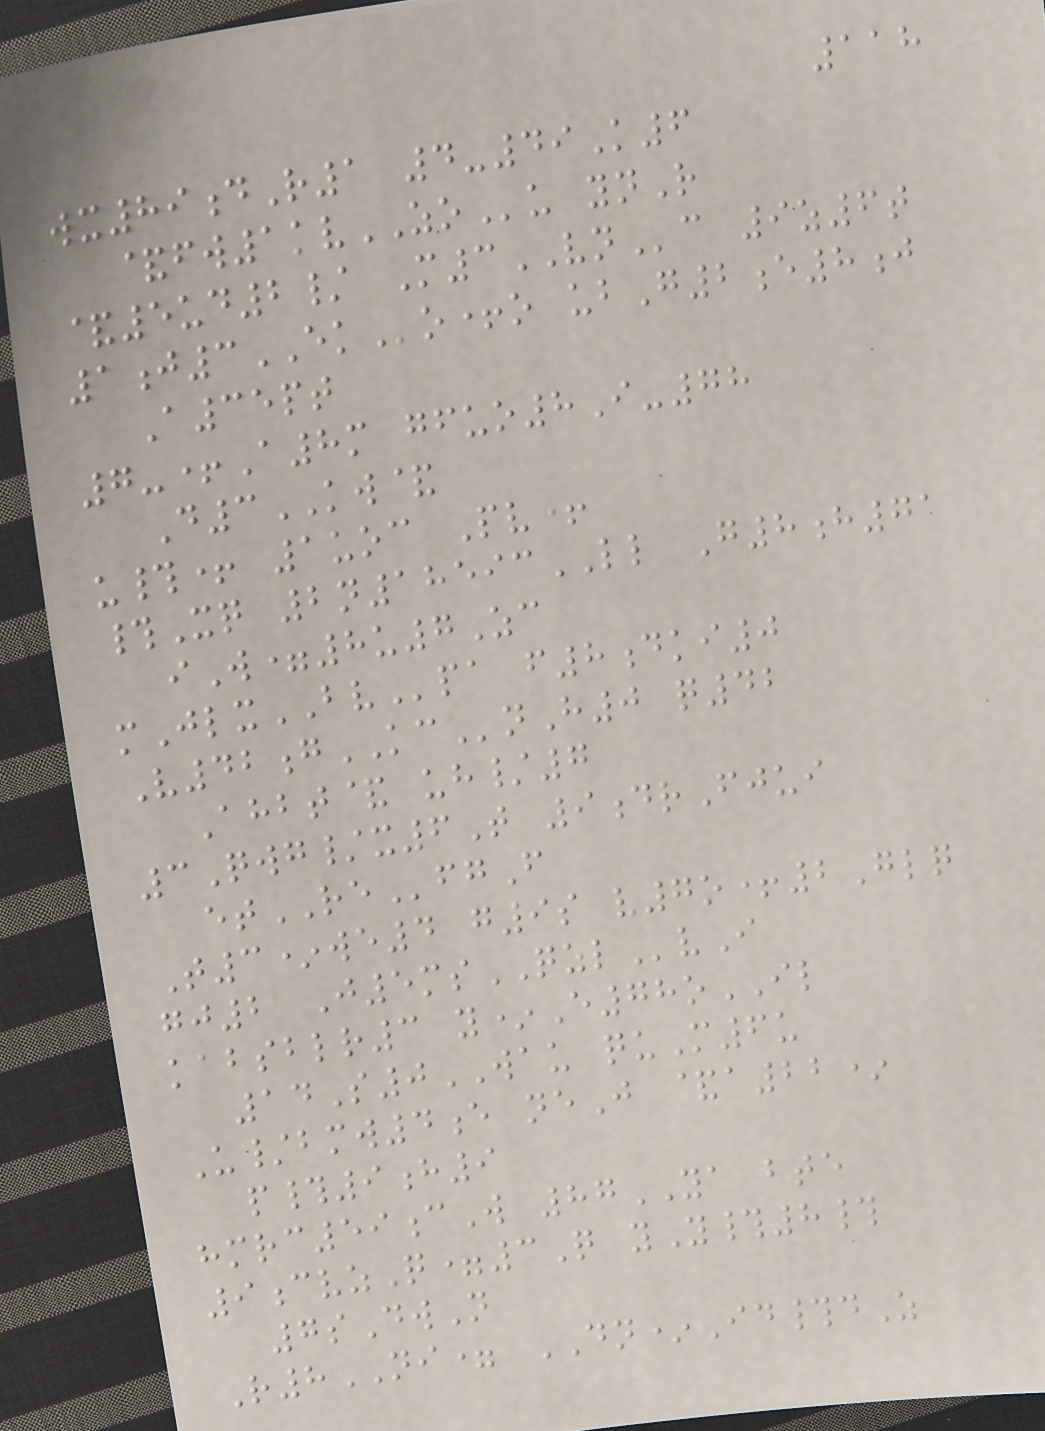118
wx89dR1 4-49K6
&fw1kvZOu ynR
&5ud2/ M3VNc 9z6t
1j3EKo+o ubG2e8j
A35pt
7-+A8m gfuo8I-78
D3KW&
u#+ 1uoc Pv+
#Xq 2n18593LL G8h71
iW=8u7Zc
mJlxBVpa f8dki0
V42gKCnH0 q42
Ahbt& uh/7
3Qwg/x6T 9drFjui
etREfgF
T3*we4 g9s v7o+2Glq
gj2 J5msQZLvI
kabsblr3 y*E78oIL
14S0WAU quM6u
U/bmw4e neJ &a22*
p#9h9
hmrc59cW 87YA bte
9cvzQ=3Q yY#8#
7sDwN
R8NI= DN*Id#dZ
